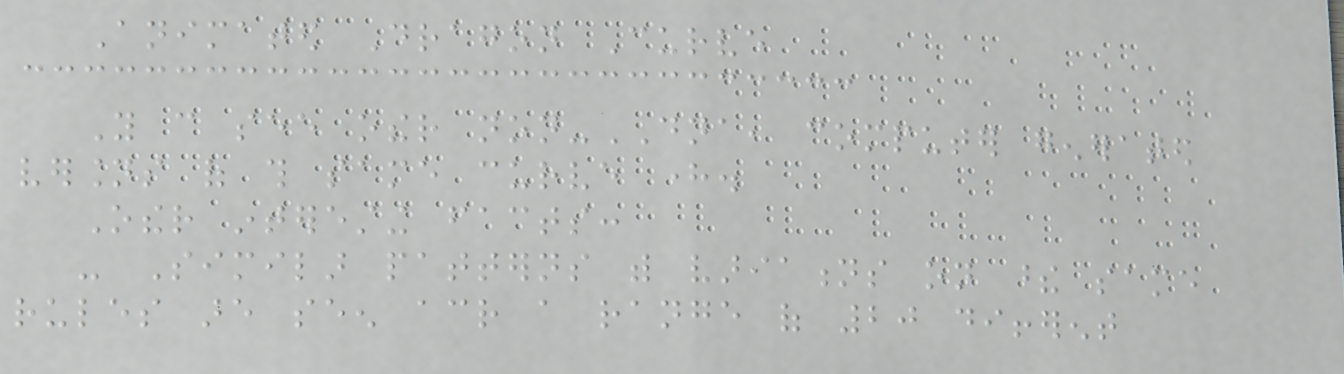Animated Dragon Curve
You can see other non-DNA, computer generated
versions of this same curve here.
Other interesting facts:
- Similar patterns with variations on these same
rules are seen across a range of 20 different
